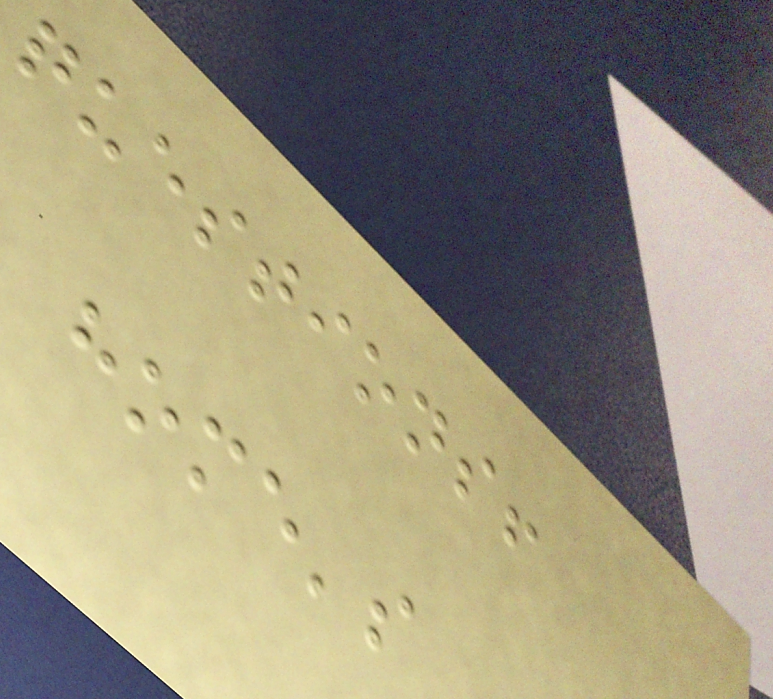questions!
home's
